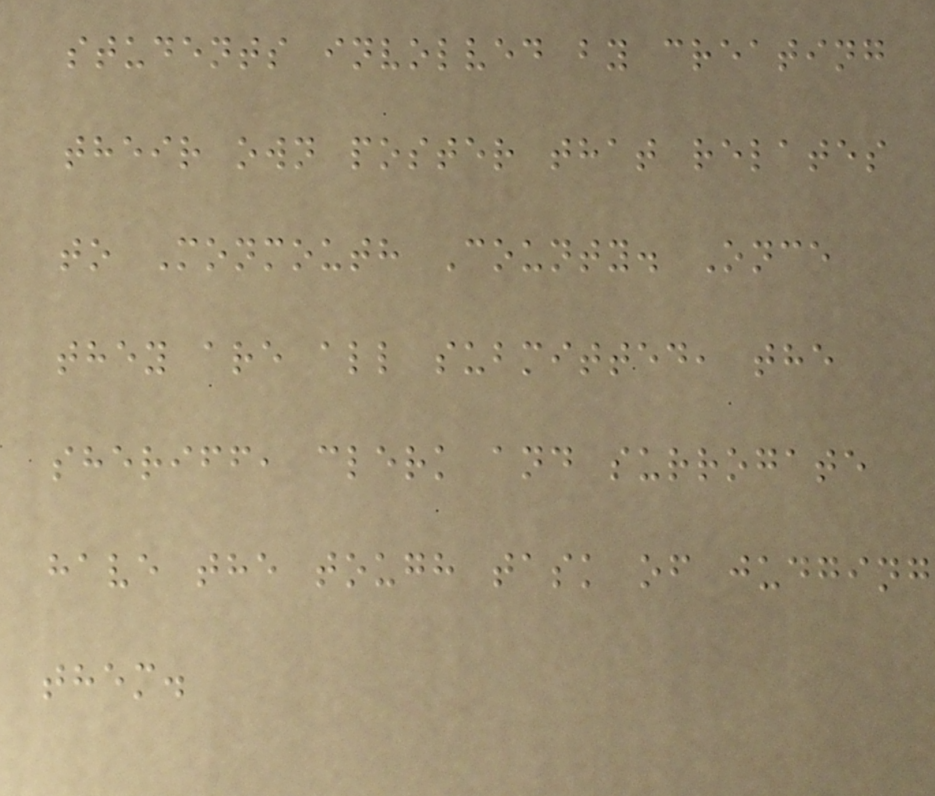students involved by creating
their own poster that relates
to Monmouth County. Once
they are all submitted, the
sheriff, clerk and surrogate
have the tough task of judging
them.
